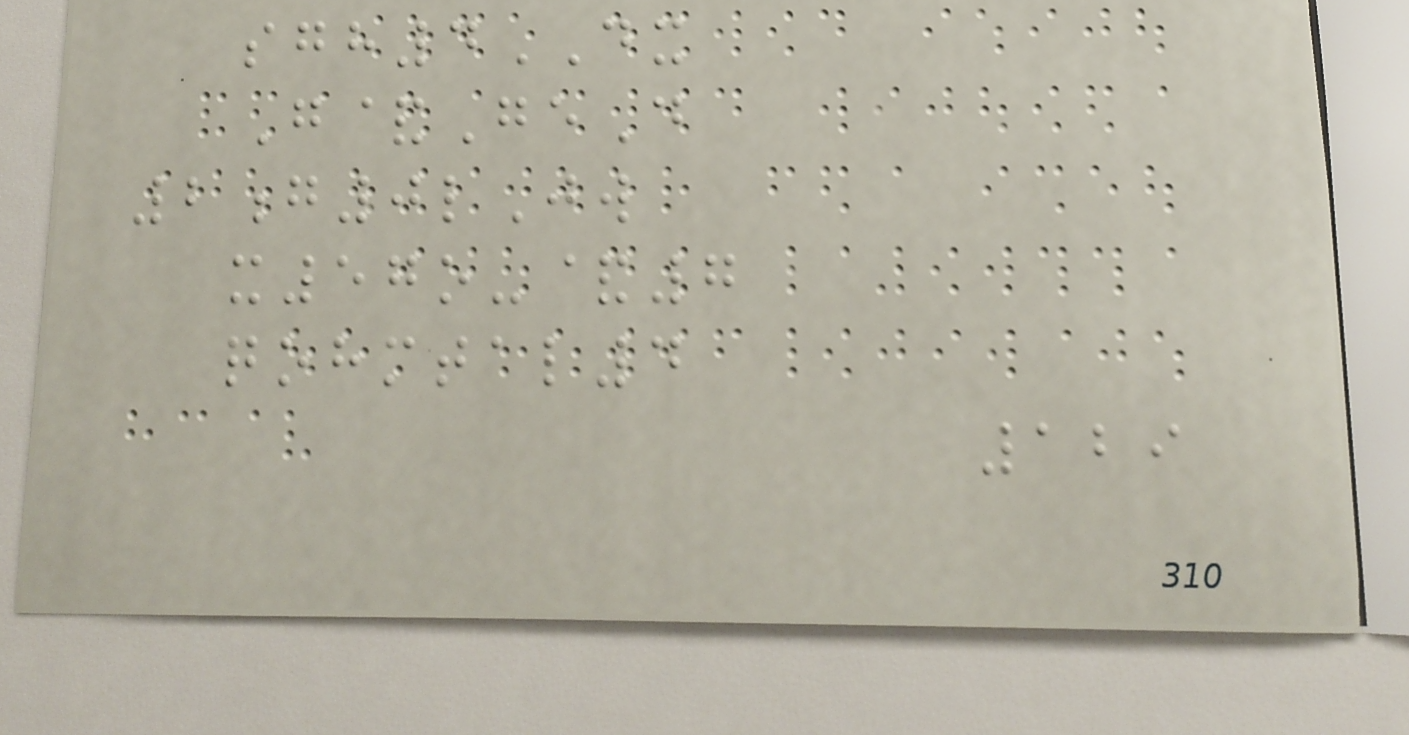sgh4DX
G&GeD
2g0lJw
x57o-&7
qohmtal4
129
